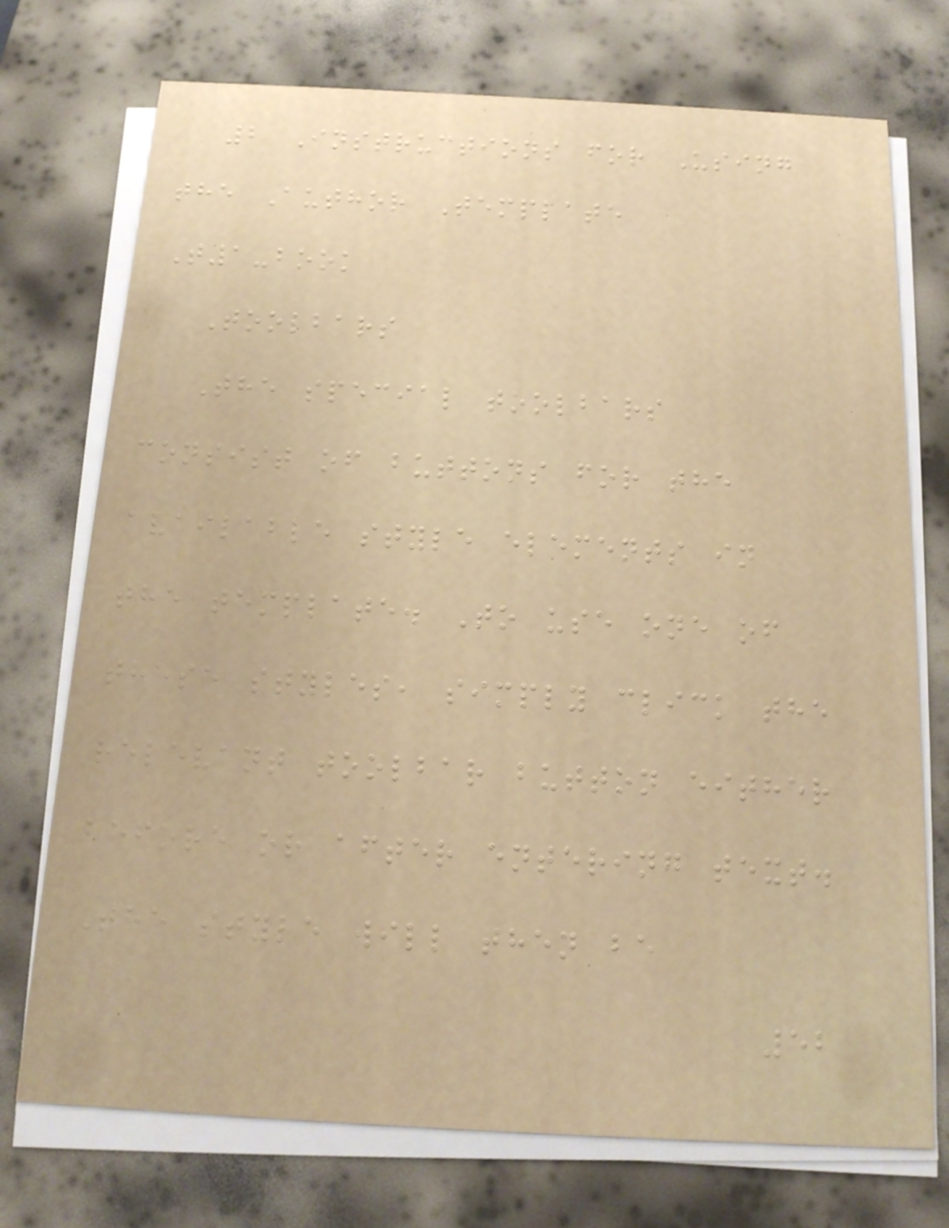2 Instructions for Using
the Author Template
T1-book
Toolbars
The special toolbars
consist of buttons for the
available style elements in
the template. To use one of
these styles, simply click the
relevant toolbar button either
before or after entering text.
The style will then be
52
